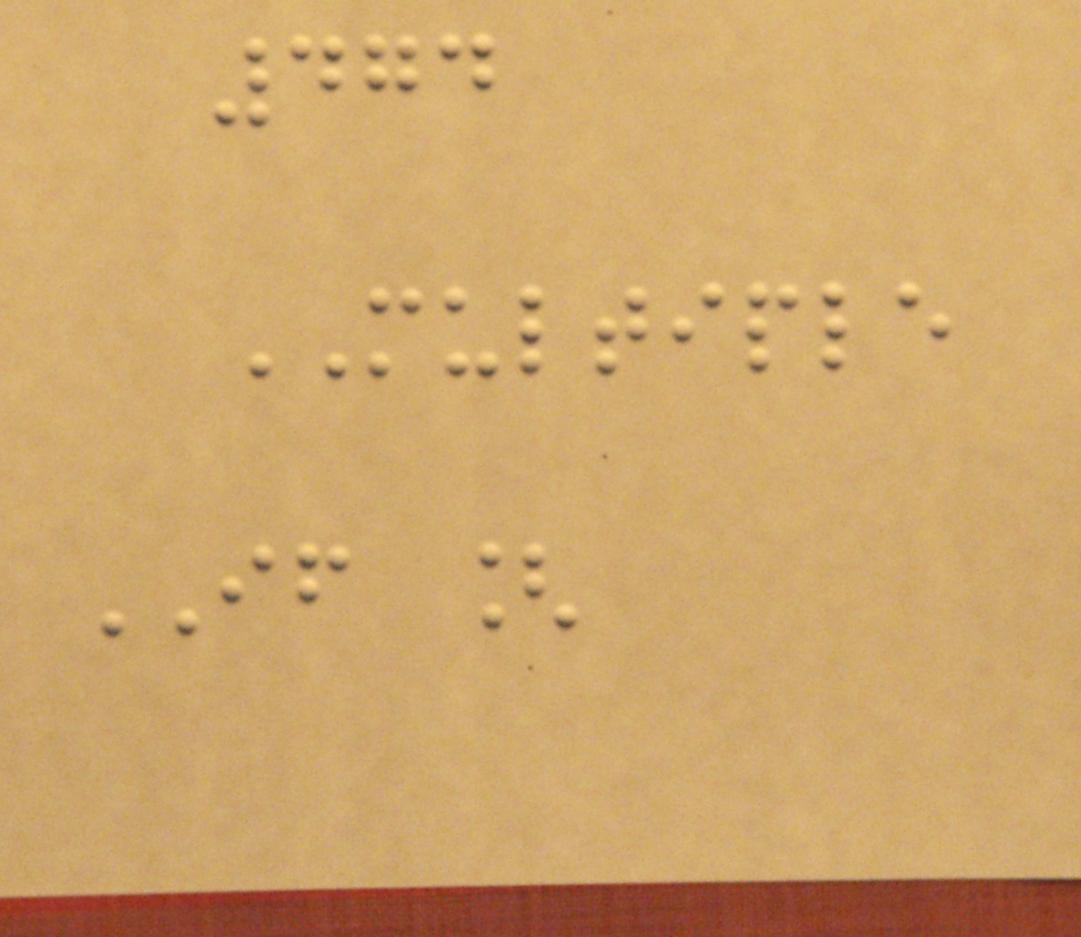474
MULTIPLE
IF [
